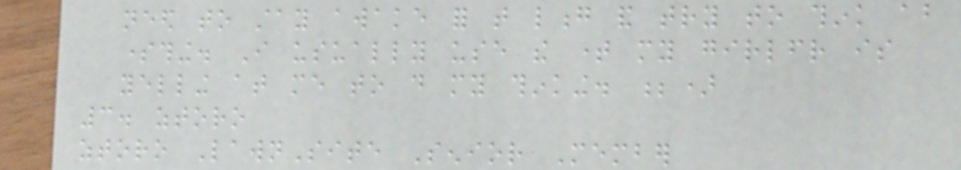need to stay awake for that long and try to think about
something. I usually use the time my girlfriend is
yelling at me to do my thinking. ;)
3. ztoro
ztoro LawnSite Senior Member
